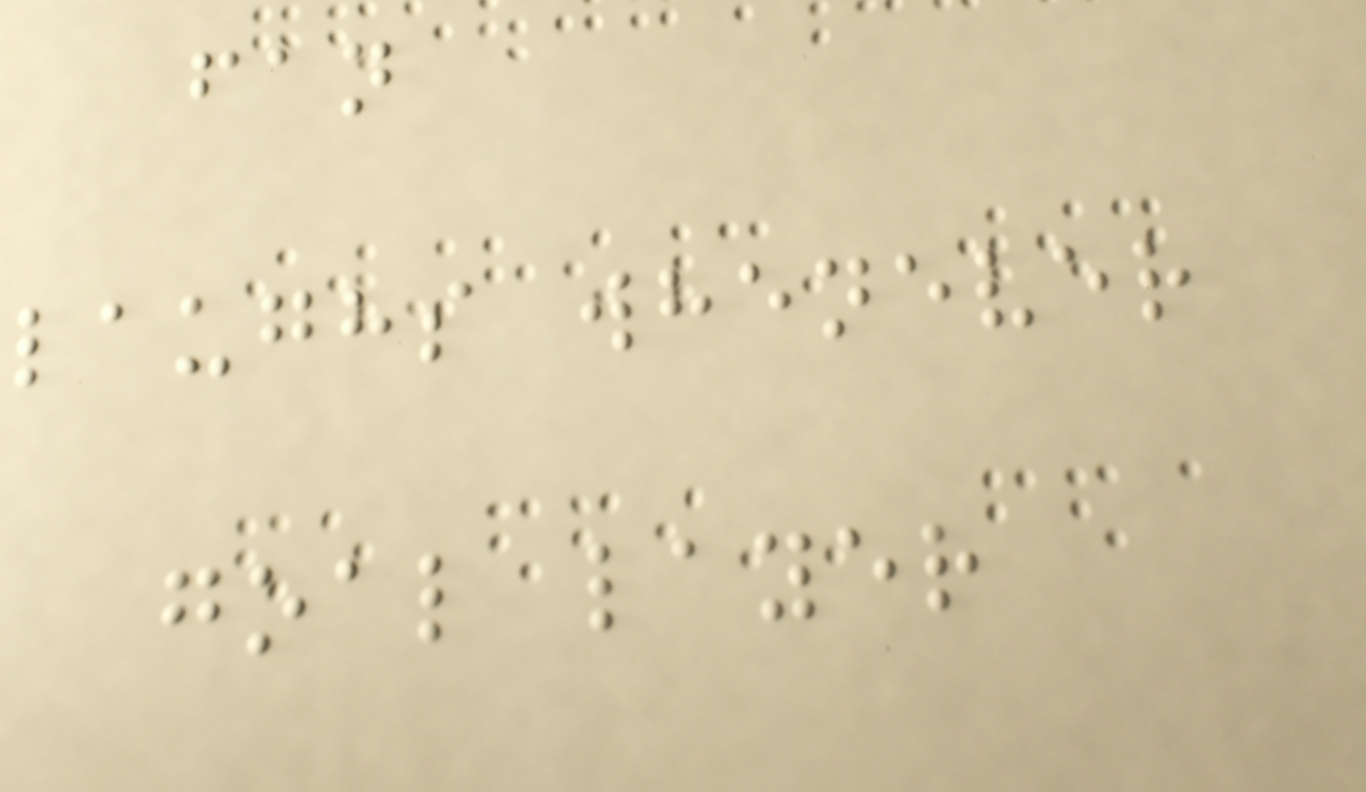fan
laughs whenever
goal layer
